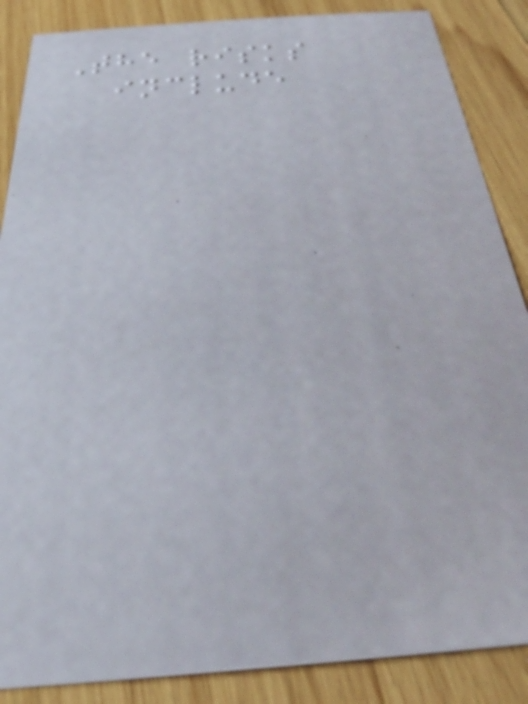The risks
include
